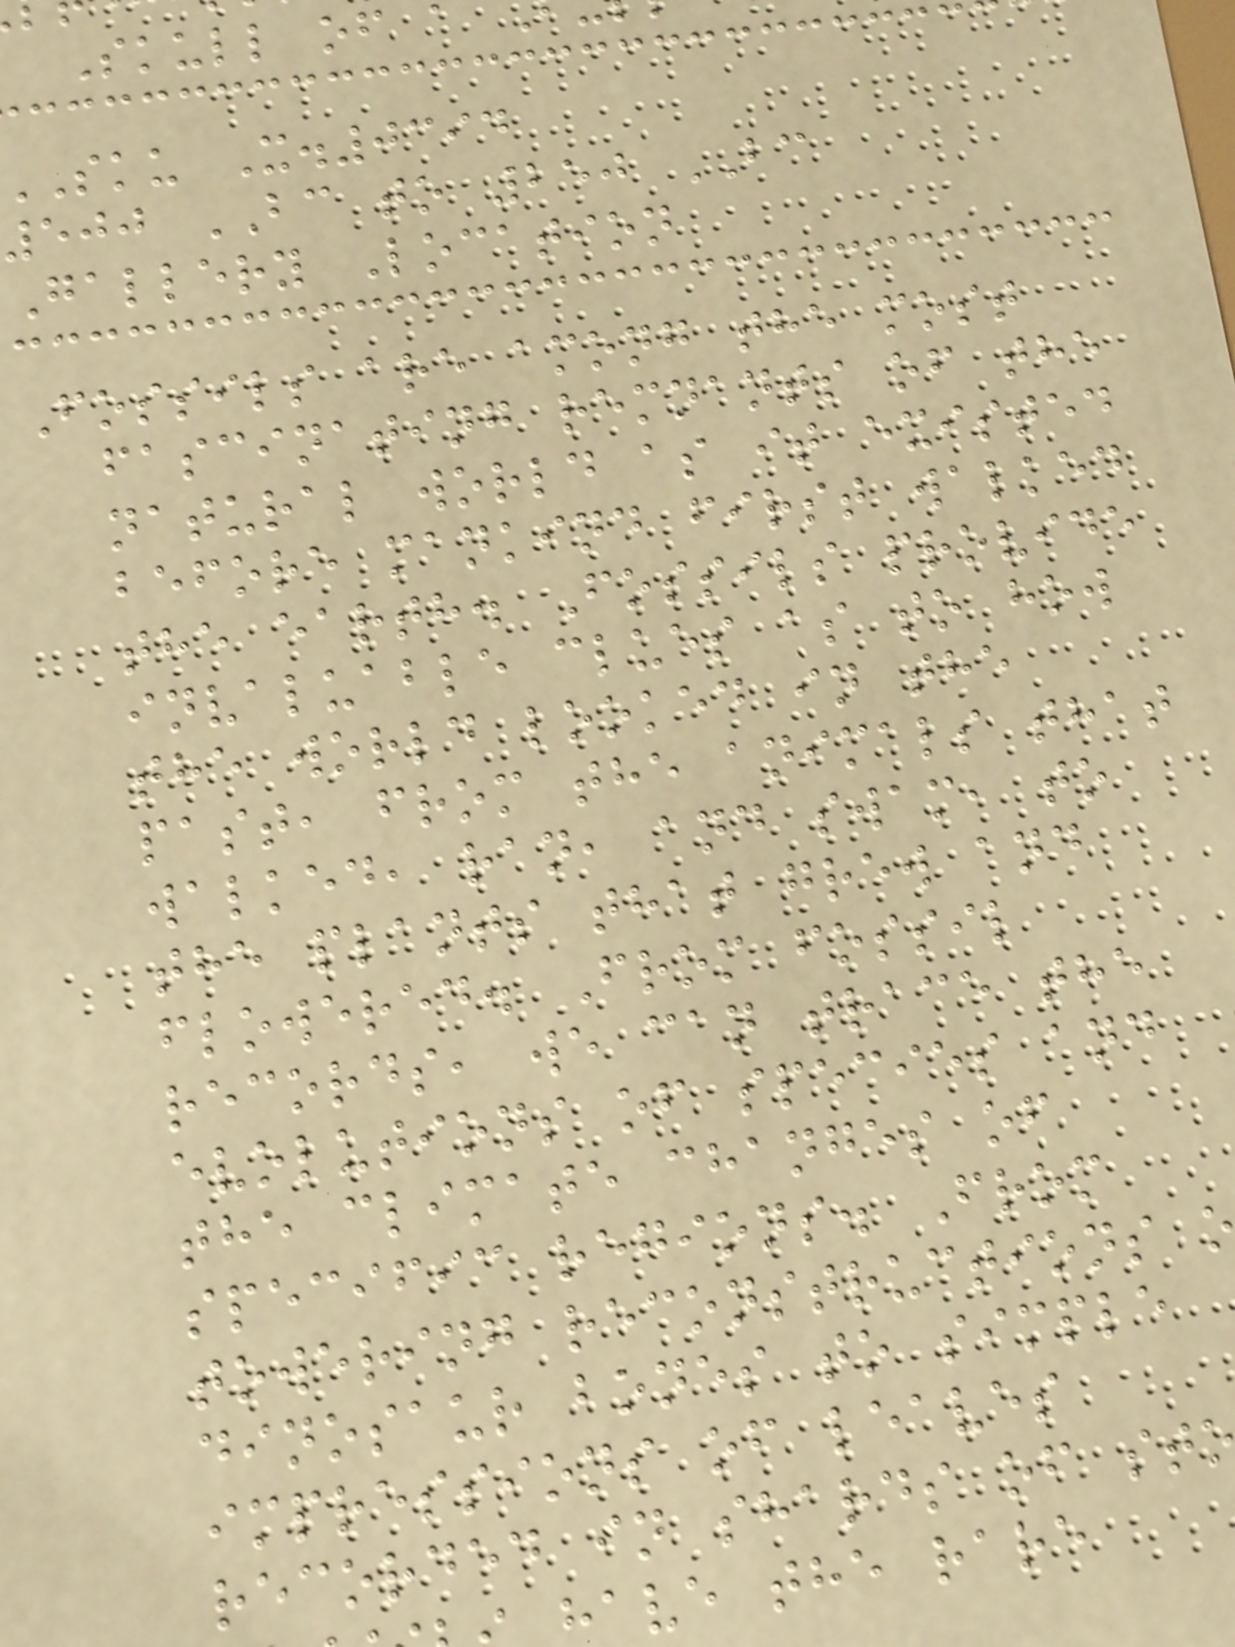Skull of a
sku X.0394
500 BC to 250 BC
Gallery Location
Fossils are among the most
fascinating remnants of the
natural world as it existed
before mankind first walked
the earth. Fossils provide
invaluable clues as to how
the world looked in the
past, from the animals that
walked, ran, and swam, to
the plants that grew and
flowered. From fossil
records, we can trace the
evolutions of species and
the climate changes of
specific regions. From
towering reconstructions
dinosaur bones to simple
impressions of leaves
recorded in shards of st
ave the rare
